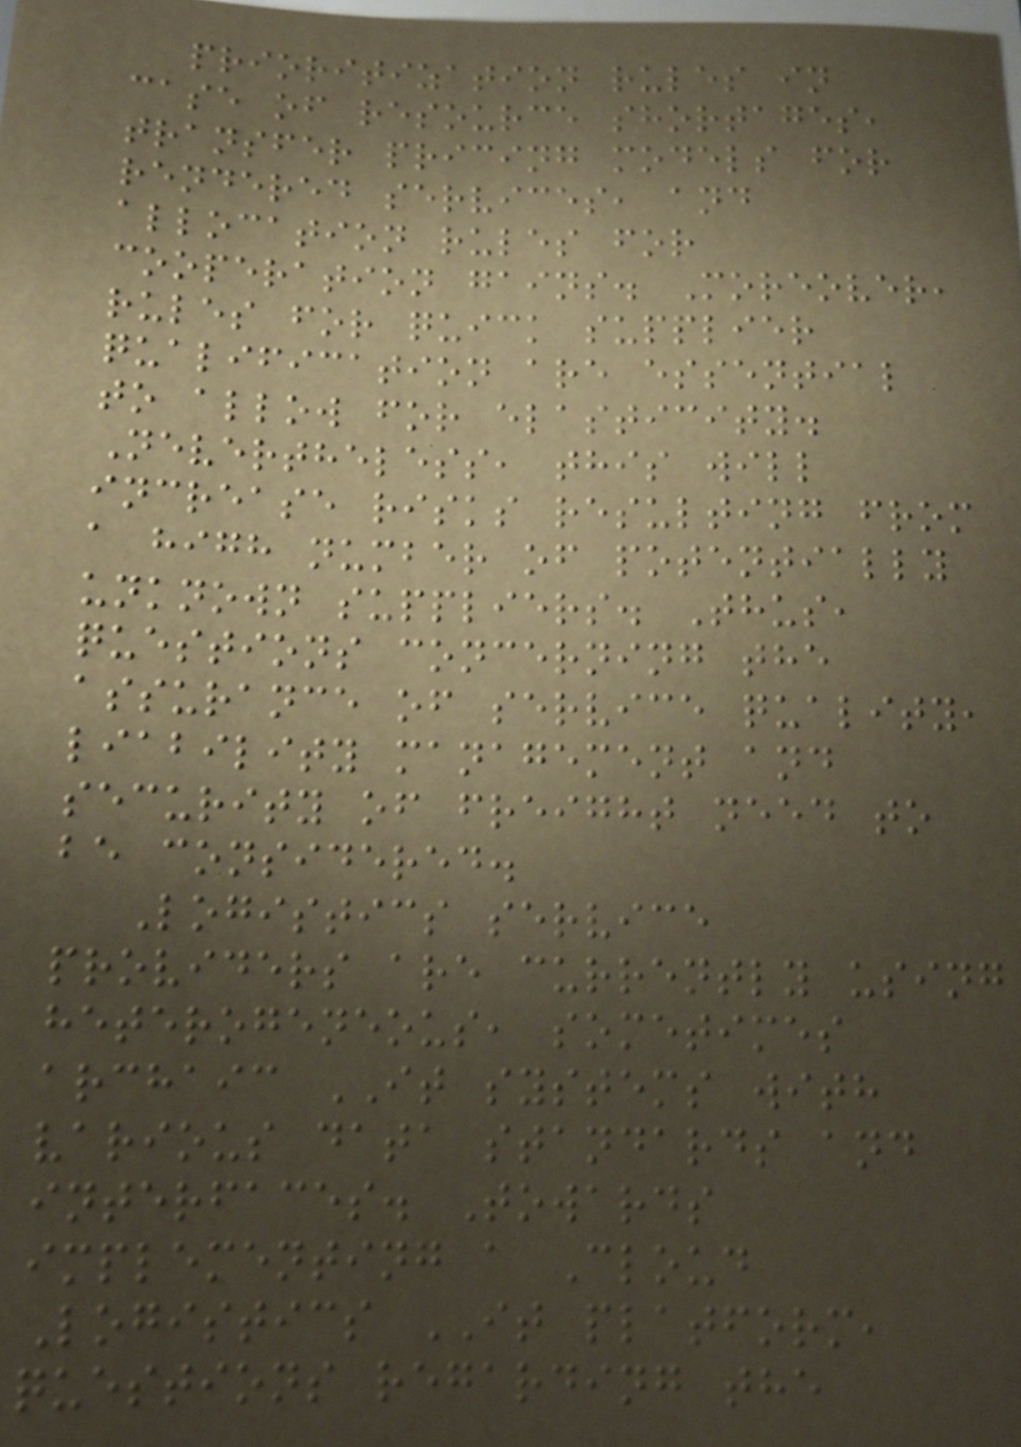prioritization rules in
case of resource shortages,
transfer pricing models for
rendered services, and
allocation rules for
cooperation gains. Moreover,
rules for quick supplier
qualification are essential
to allow for elasticity.
Nevertheless, this will
increase risks resulting from
a high number of potentially
unknown suppliers. Thus,
questions concerning the
assurance of service quality,
liability management and
security of freight need to
be considered.
Logistics service
providers are currently using
heterogeneous, sometimes
archaic IT systems with
various data standards and
interfaces. Towards
implementing a Cloud
Logistics IT platform,
questions regarding the
